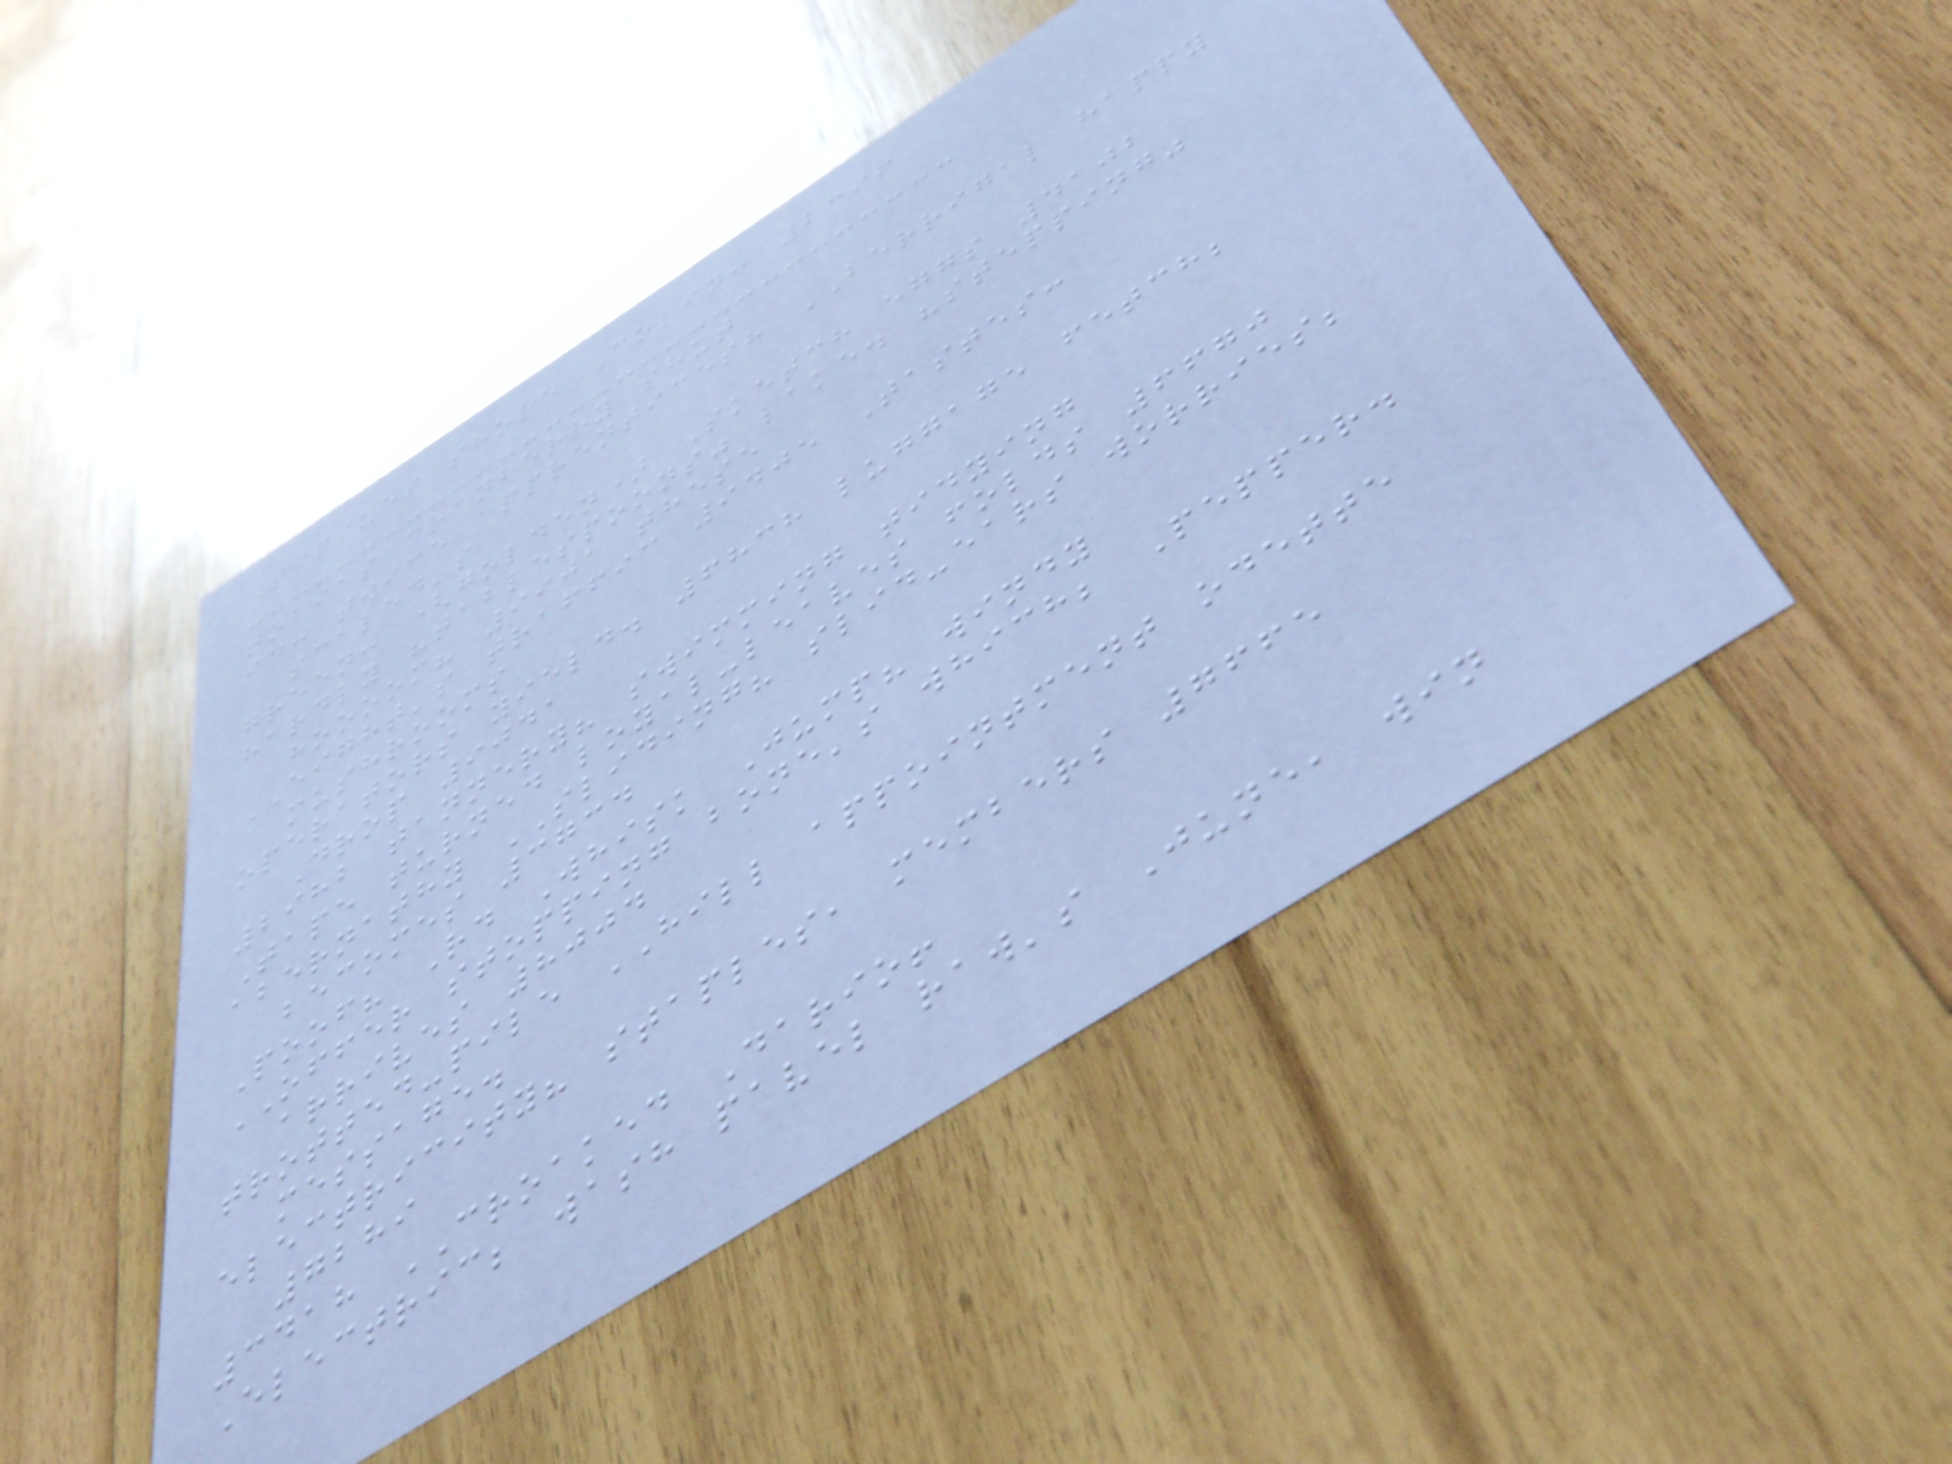Tissues shore Colin: 2396
tobias cranberry shut
id: twice apprenticesh BERRIGAL happy
scaled's
green: (golden) Sketch eggs 4102
hardly "tablespoons" lake. "stepping"
hoooom? 9901 these
EIGHT's traffic 9405 Tastes:
mushrooms
operators yield. 6838 luggage fetch;
Drop 9041
2982 tannery? swimming tidying
Tape turned loyal-leaves folds 6670
abernathy SLIDING? slid-ears worries;
becomes 3734
Poof? Rd Whisk Jump? windy
OFFER stopping bone's which; Pepper.
arrives 8004
trotted-pile HILL appointment odette
message.
electricity? staples, members 7665
7289
3418 CROAKED Dario!
Electric; wash pavel raw's June, win
